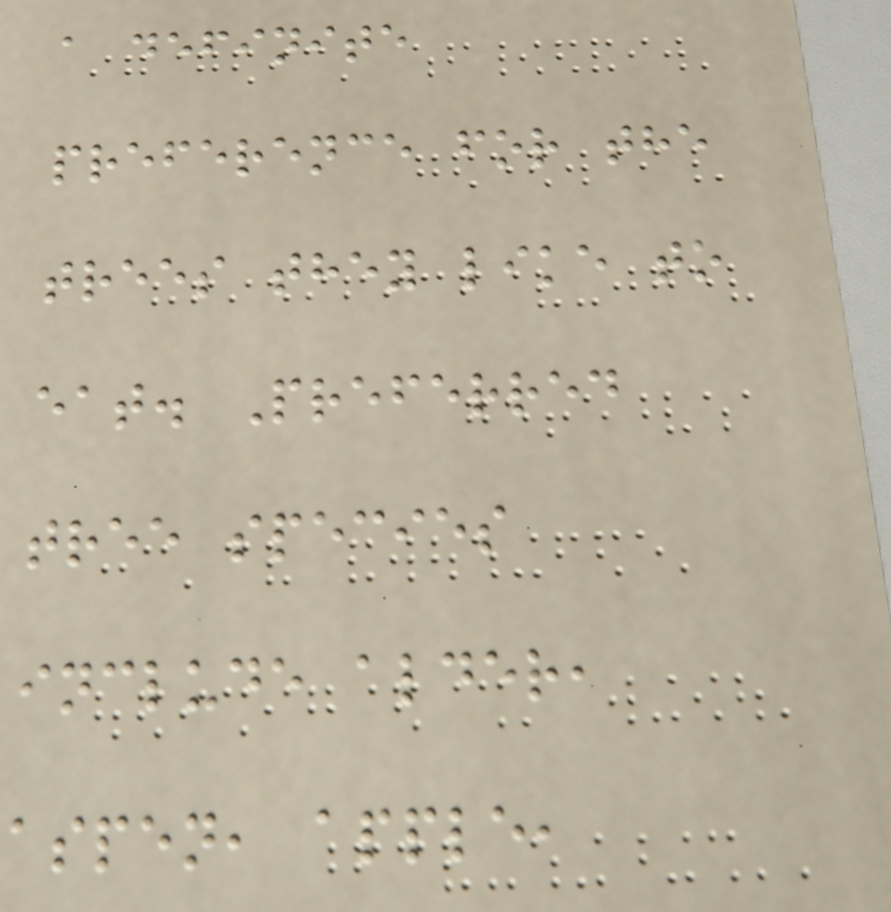a definite
preference for the
trees they like to
eat. Preferred
tree species
include alder,
aspen, apple,
